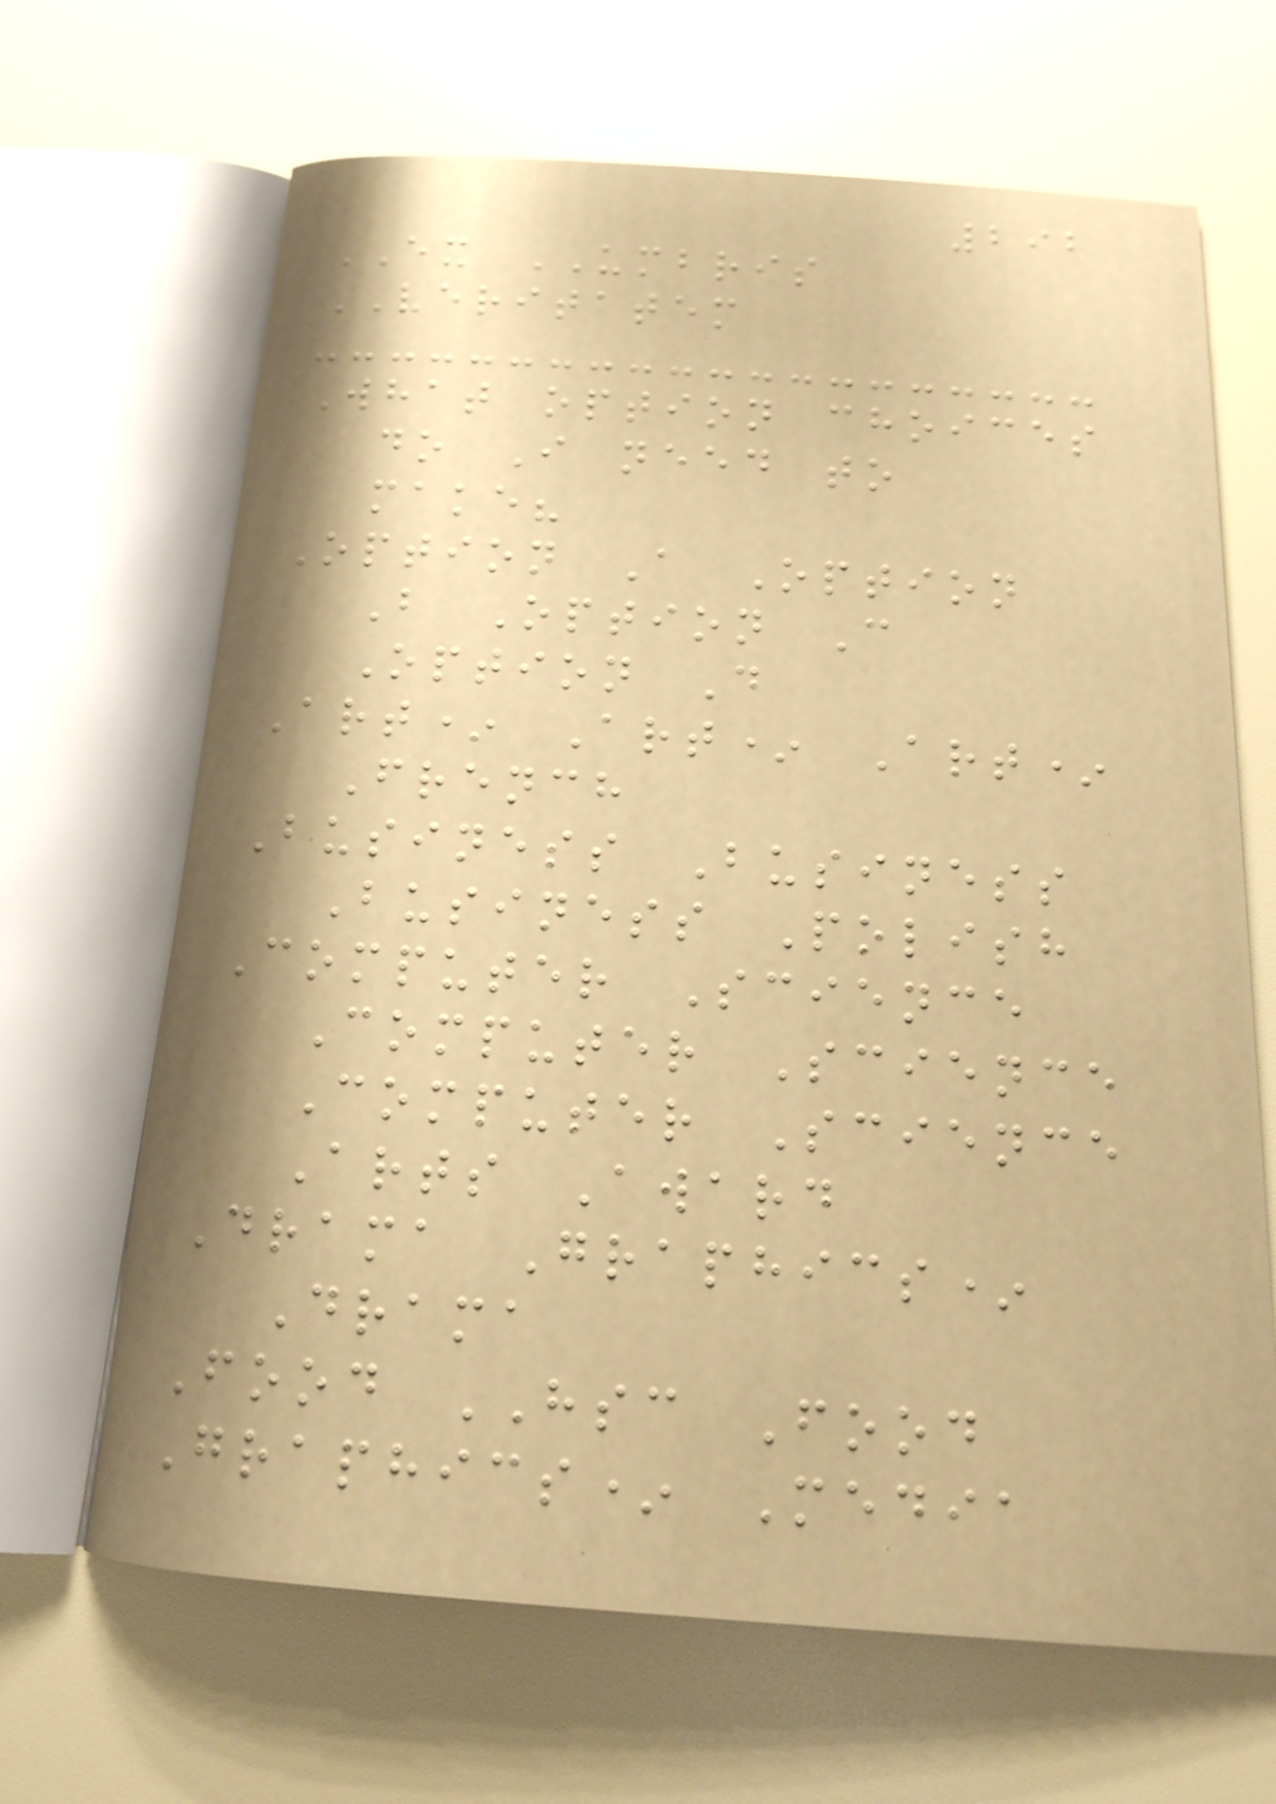292
EX UMBRIS
VERITATEM
What option choices
do I need to
make?
Option A Option
B Option C
Option D
Art* Art* Art*
French
Business Business
Business Polish
Computer Science
Computer Science
Computer Science
Arts Award
Drama Graphics*
Drama
Food HSC Food
Graphics* Media
